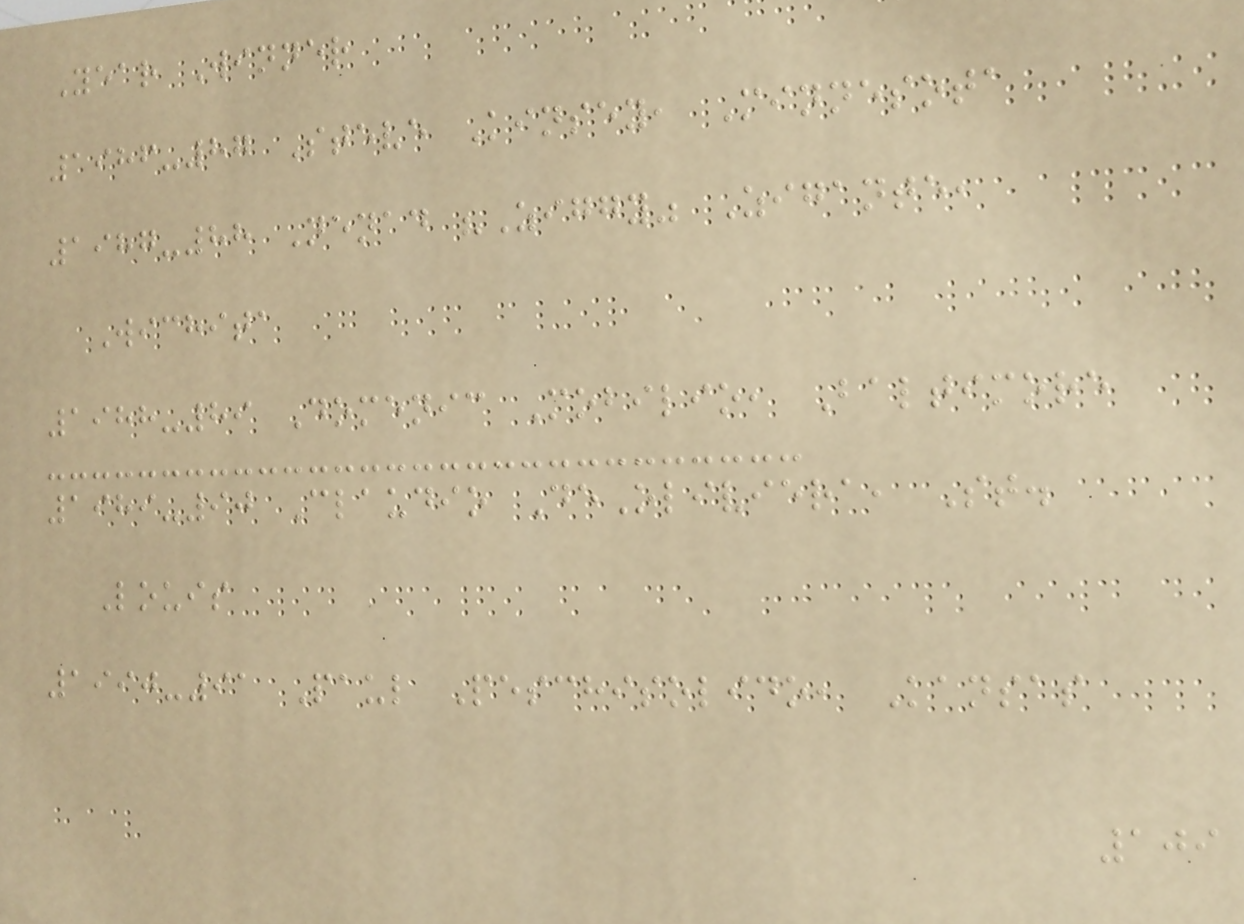Year Winner
1986-87 Steve Kinsey, Minnesota
1987-88 Nenad "Ziggy" Zigante,
Wichita
1988-89 Domenic Mobilio, Baltimore
1989-90 Claudio DeOliviera, St.
Louis
1990-91 Paul Peschisolido, Kansas
109
